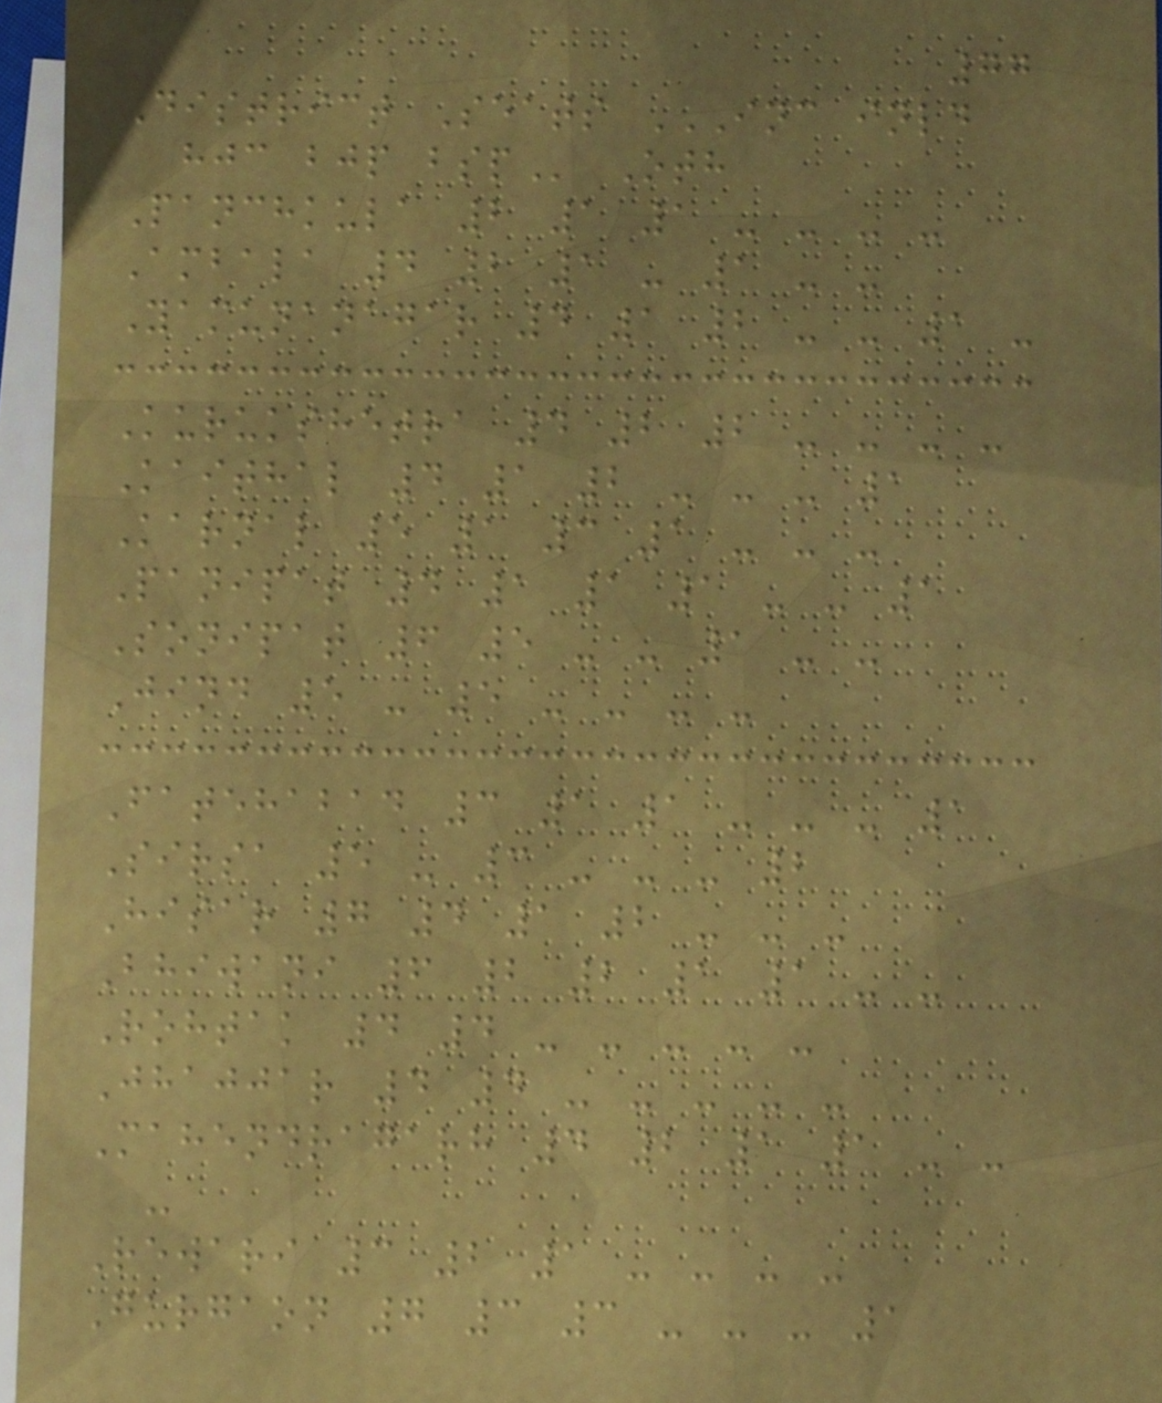77
District Seats INC INLD
HJC BJP BSP Oth
Panchkula 2 1 1 - - - -
Ambala 4 2 1 - 1 - -
Yamunanagar 4 1 2 - - 1 -
Kurukshetra 4 2 2 - - - -
Kaithal 4 1 2 - - - 1
Karnal 5 1 3 1 - - -
Panipat 4 1 1 1 - - 1
Sonipat 6 5 - - 1 - -
Jind 5 - 5 - - - -
Fatehabad 3 1 1 - - - 1
Sirsa 5 - 3 - - - 2
Hisar 7 4 1 2 - - -
Bhiwani 6 2 2 1 1 - -
Rohtak 4 4 - - - - -
Jhajjar 4 4 - - - - -
Mahendragarh 4 2 1 1 - -
-
Rewari 3 2 1 - - - -
Gurgaon 7 3 3 - - - 1
